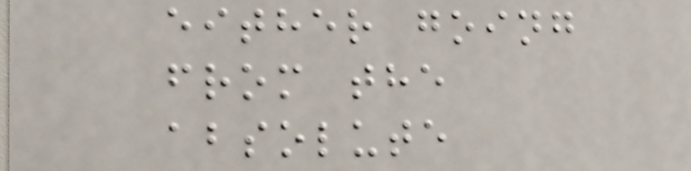either going
from the
absolute
